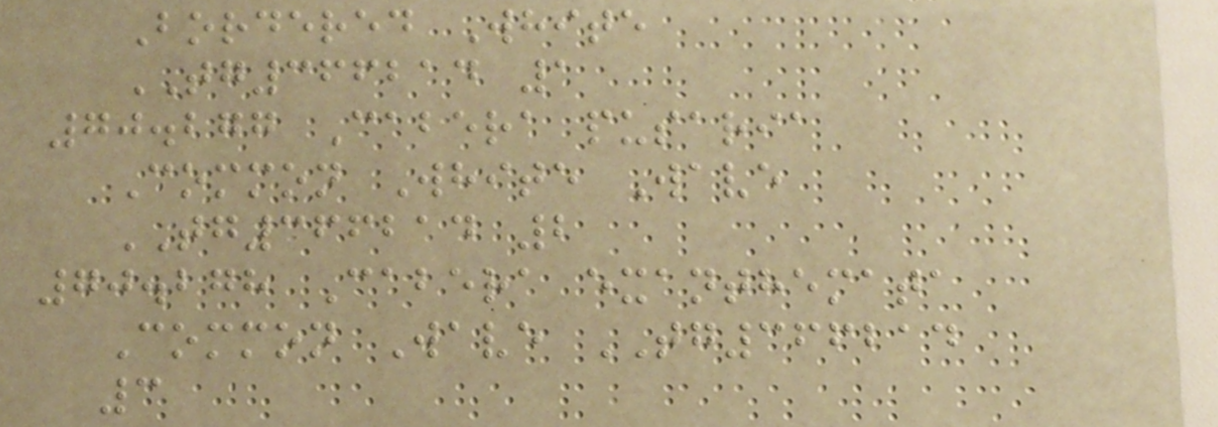Bordered White
TG366214 1
70.277 Cabera pusaria
Common White Wave
TG366214 2
70.278 Cabera exanthemata
Common Wave TG366214
3
